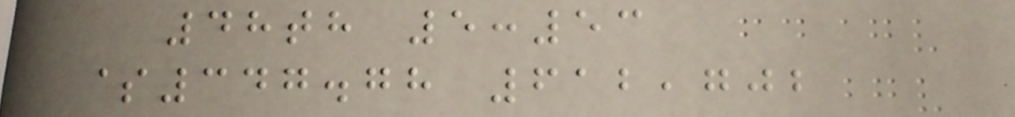48th 5:53
$347.78 612,702
